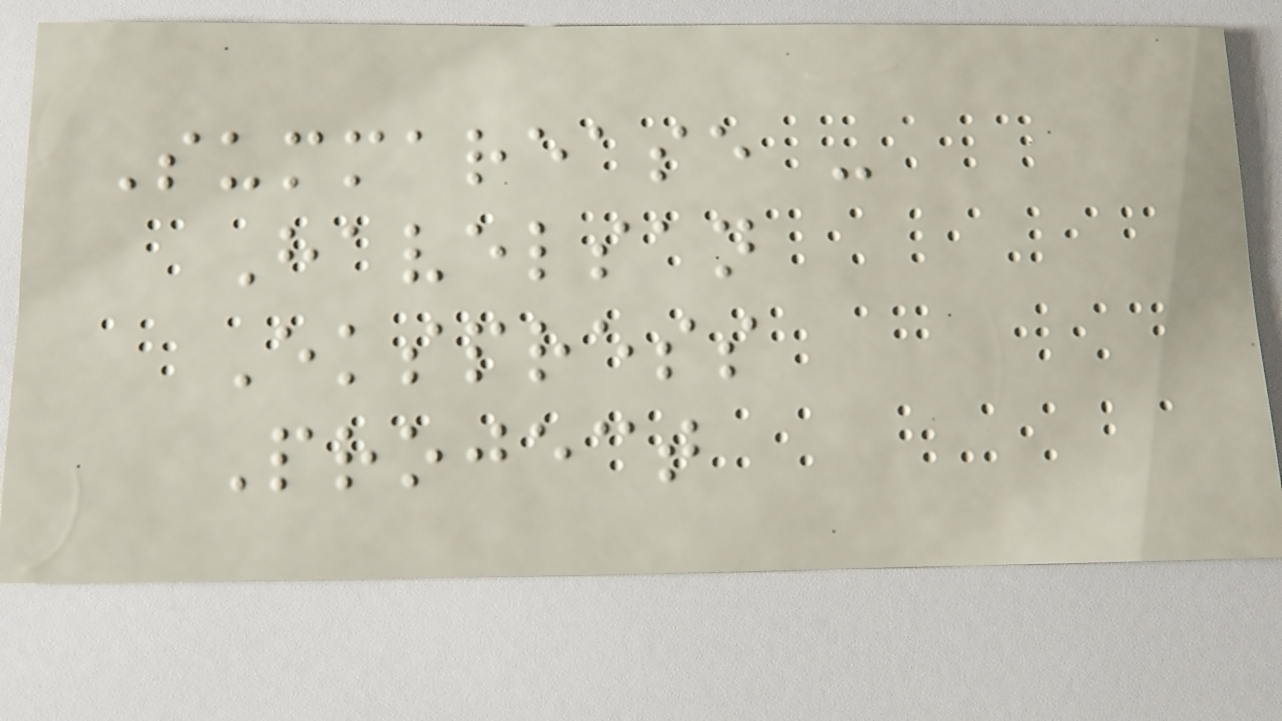Summarease -
Havelsan
Ekspress
Project
